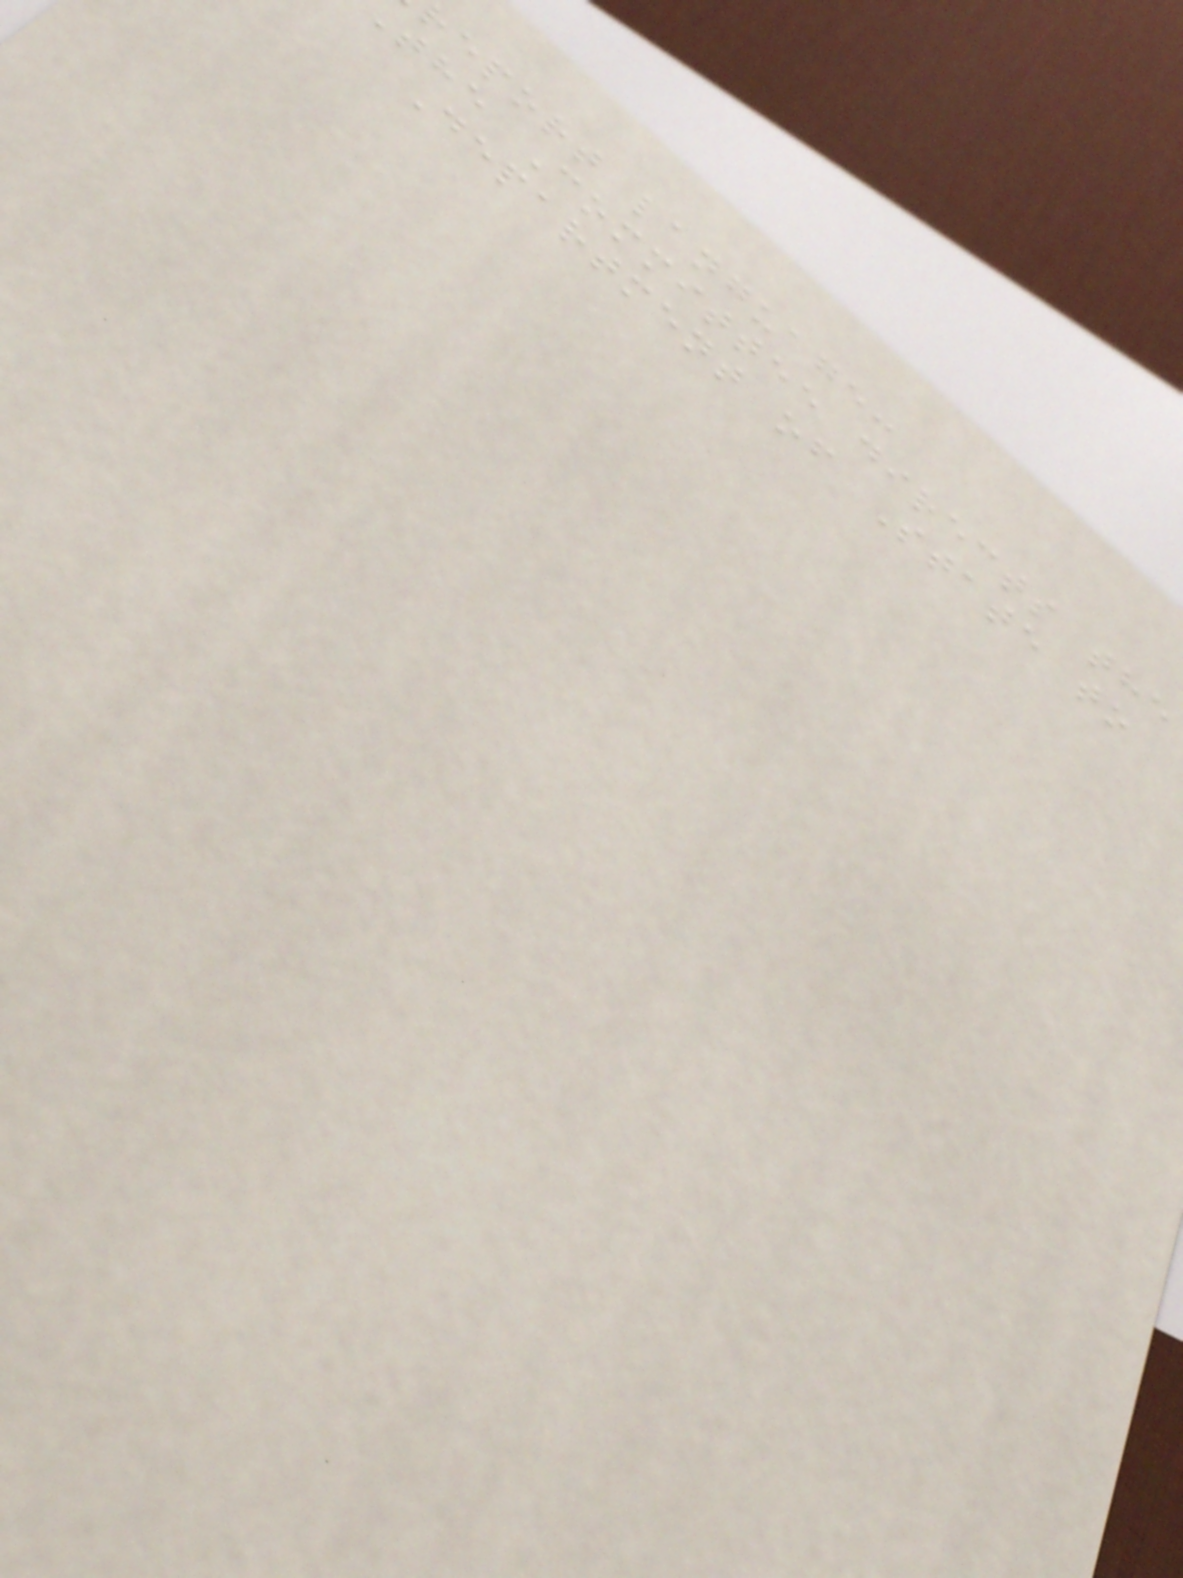report language:
the Committee directs the
Department of State to
